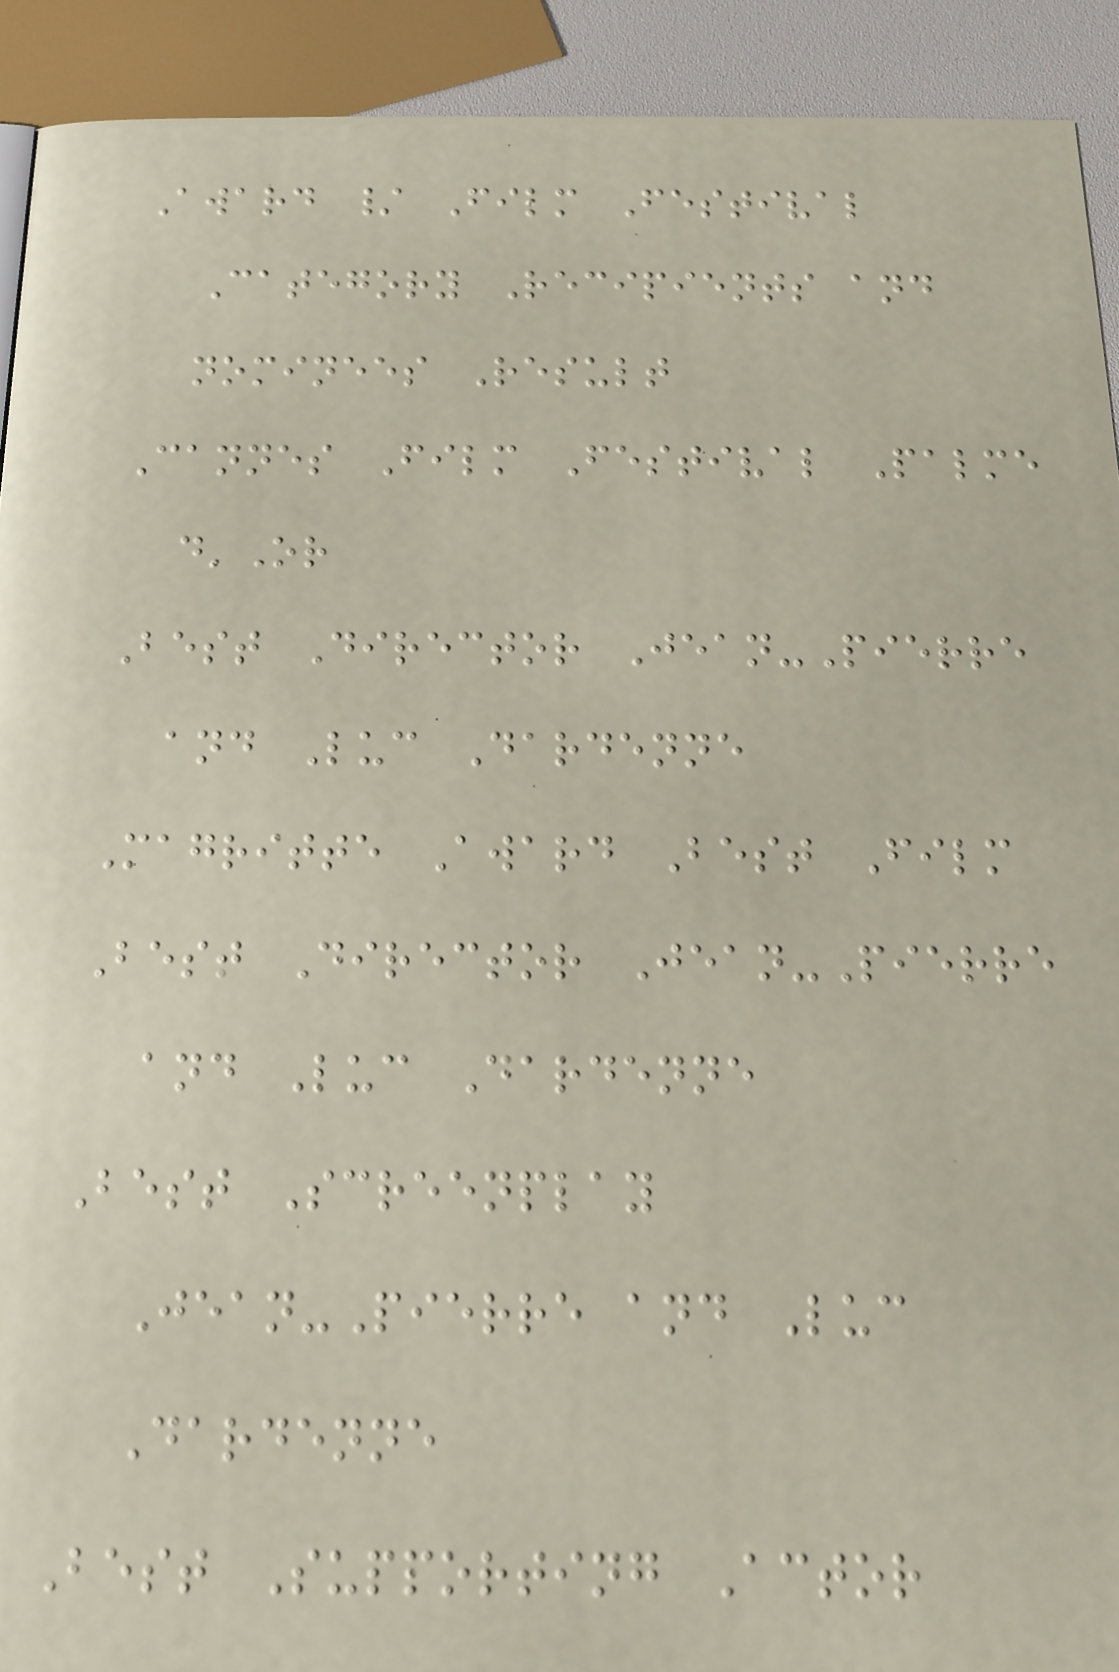Award / Film Festival
Category Recipients and
nominees Result
Cannes Film Festival Palme
d'Or
Best Director Jean-Pierre
and Luc Dardenne
Magritte Award Best Film
Best Director Jean-Pierre
and Luc Dardenne
Best Screenplay
Jean-Pierre and Luc
Dardenne
Best Supporting Actor
